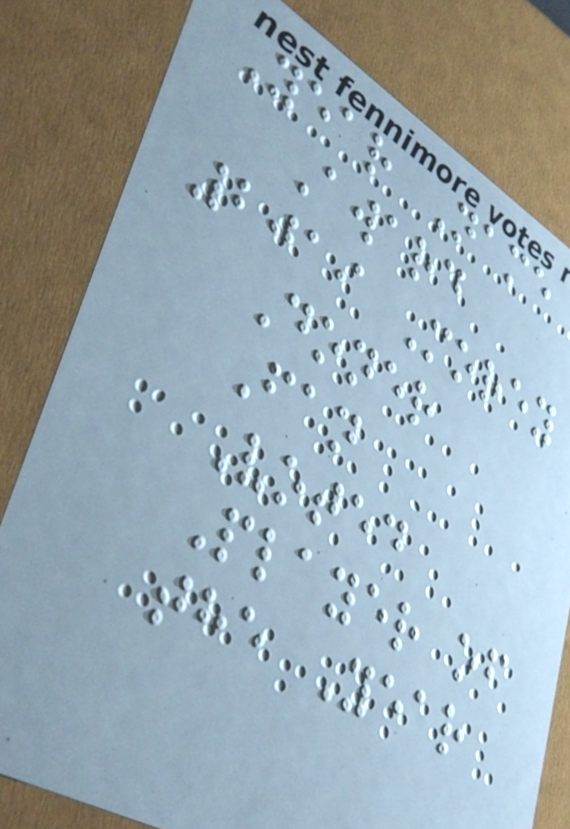Year Name
Award
2019 Morey
Doner
Fan
Voted
Player of
the Year
